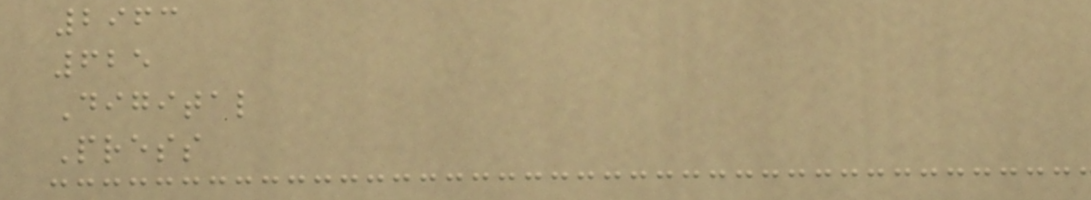2963
625
Digital
Press
